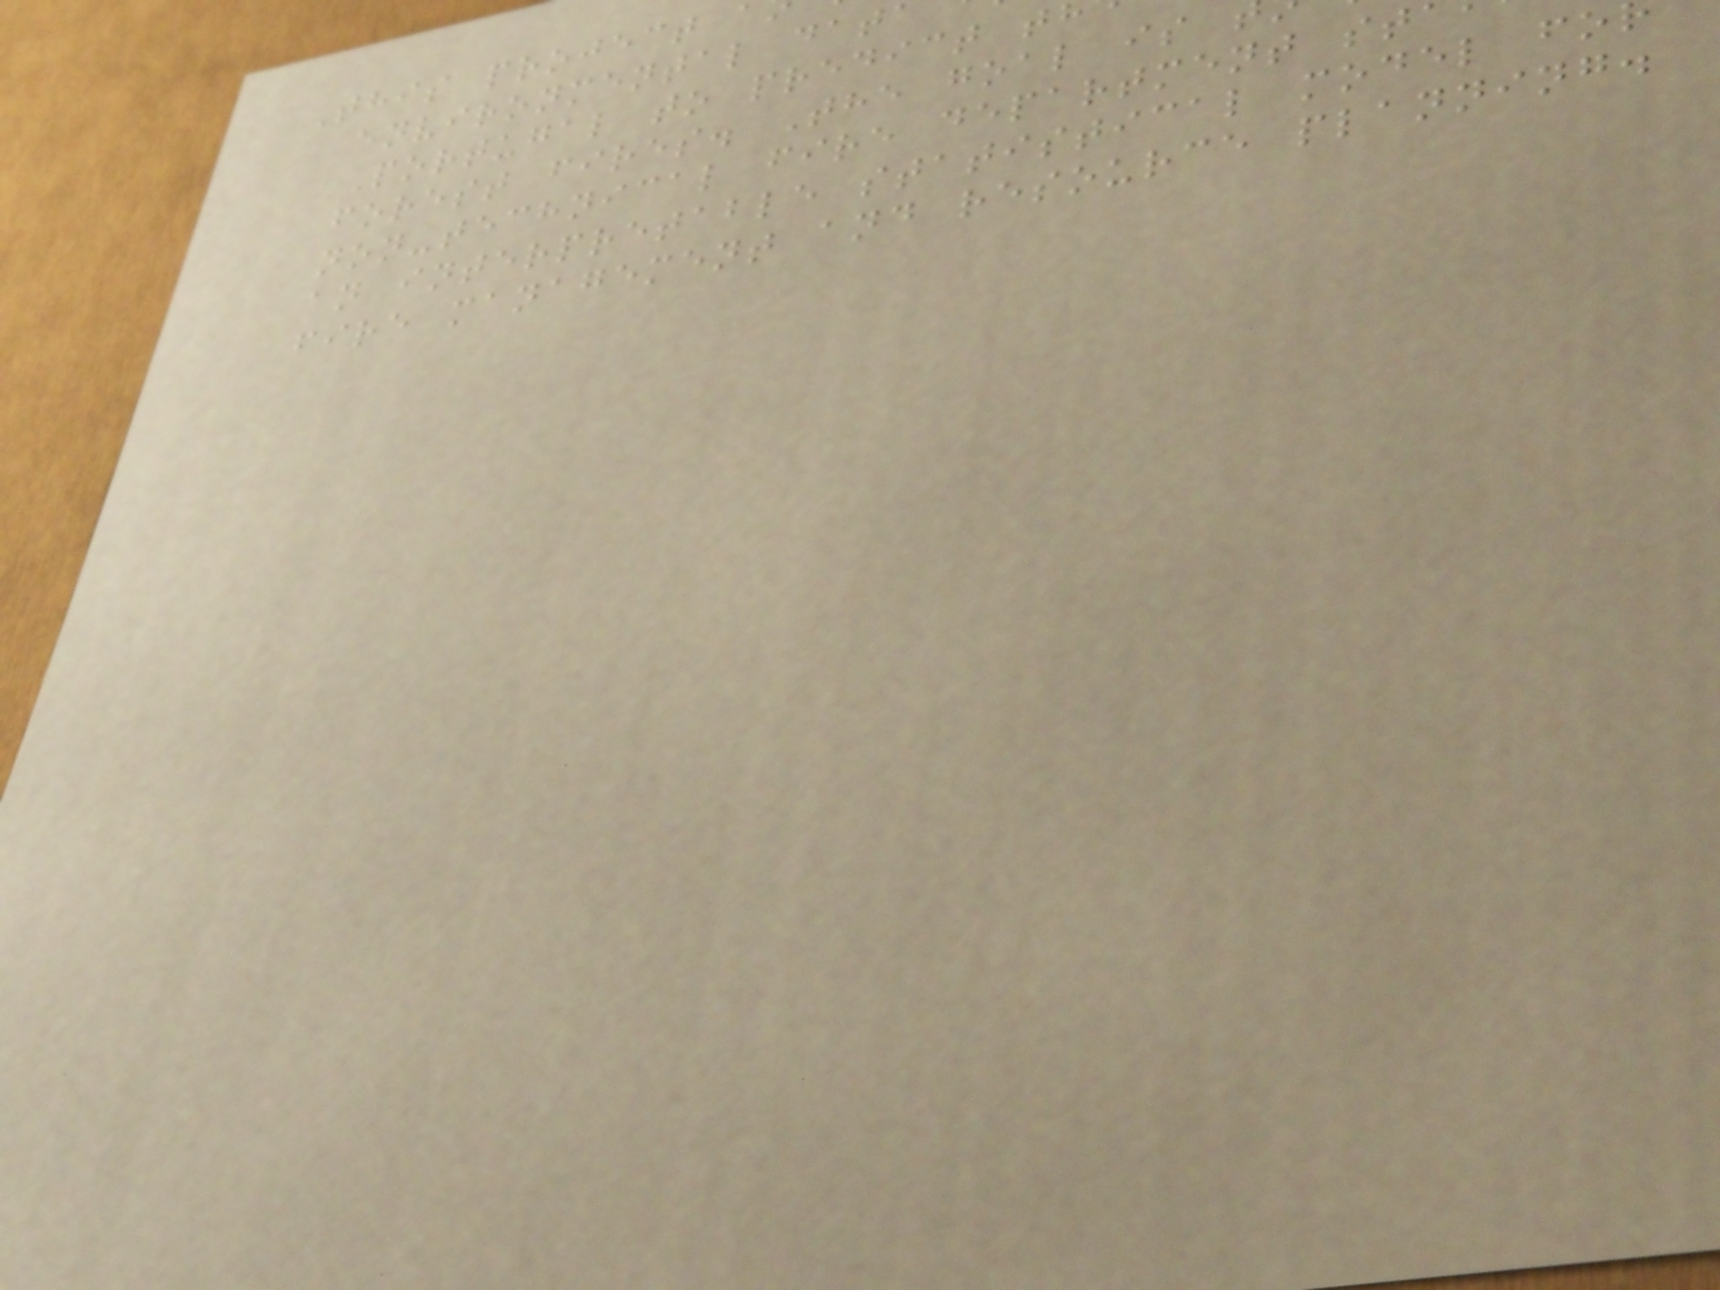This project
environmental dat
Portugal to predict t
forest fires. The goal is
non-technical fire department st
an interpretable statistical model fo
fire management and resource planning.
